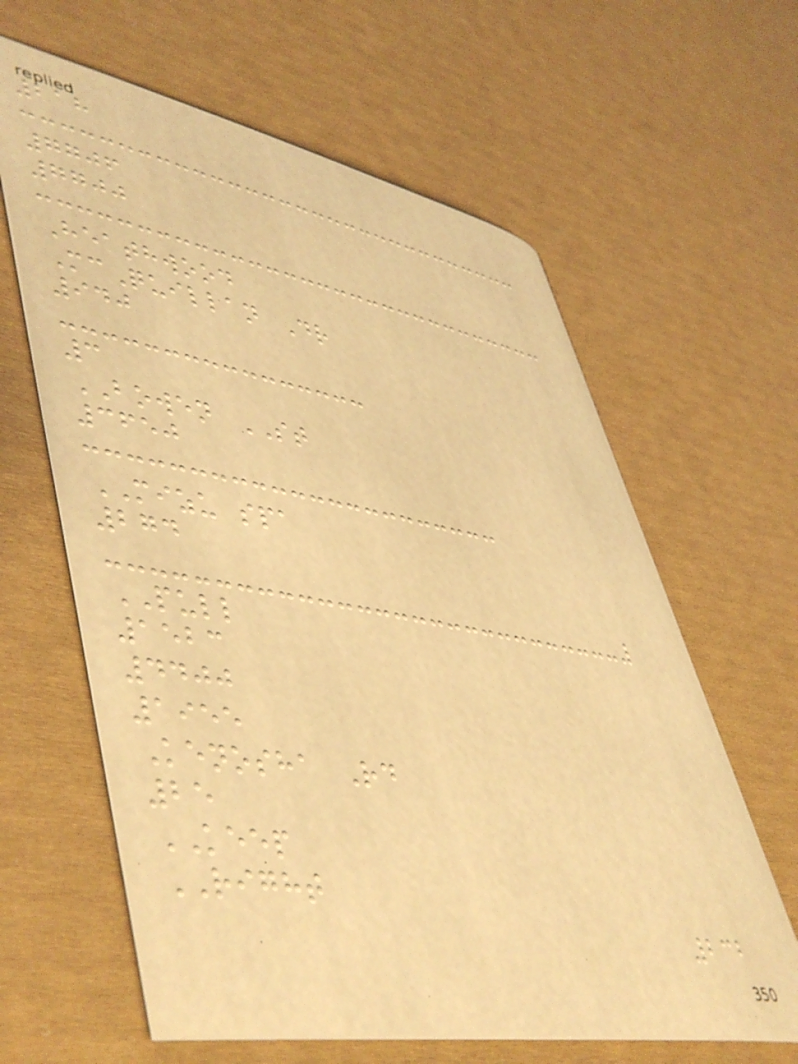218
7706
7700
Heathwood
McQuillan Dr
940
3
BOWEN ST
3650
MIZU spa
274
PULL
1523
4400
1955
Kenosha Rd
25
KEEP
RIGHT
232
